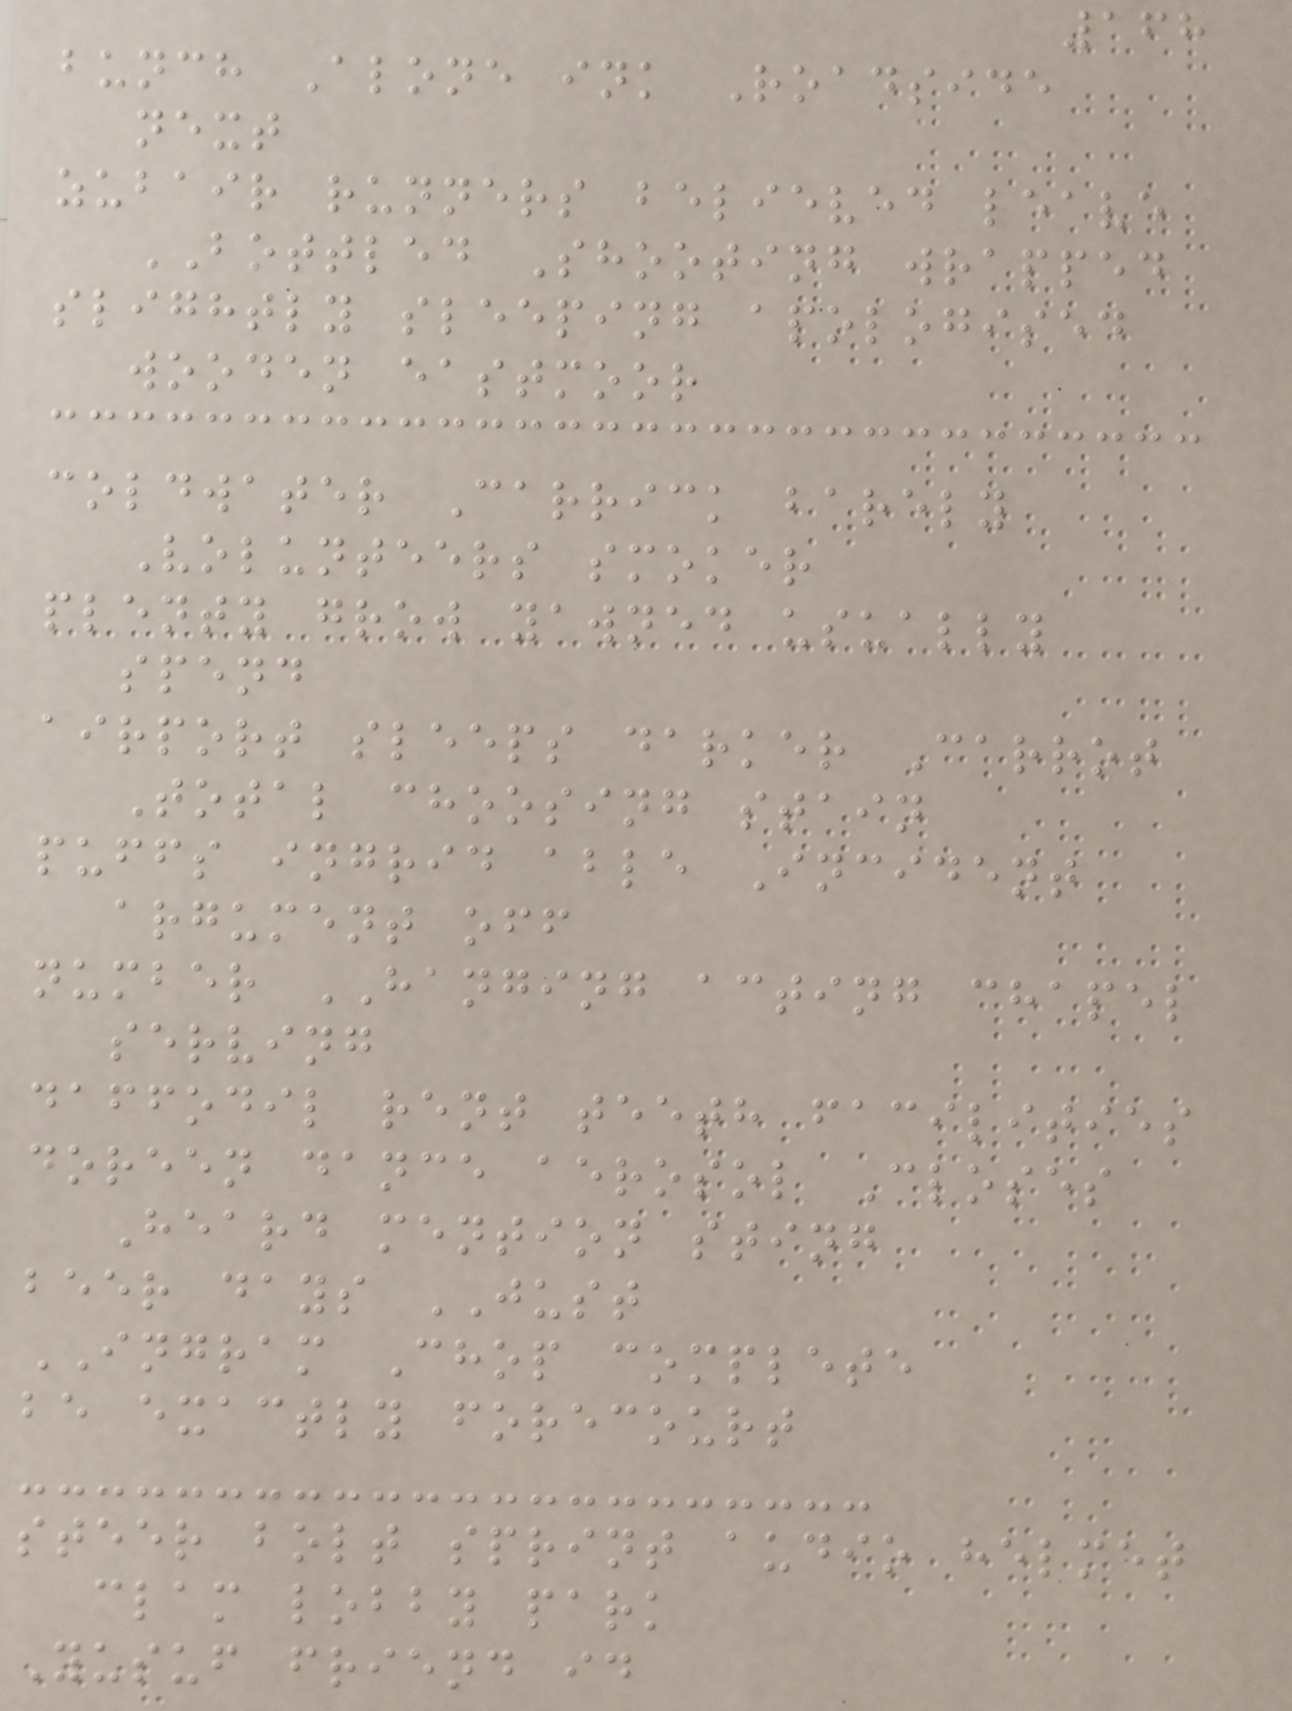168
bunch Alone ink Roadside
next
zubair runners believed leave
BOTTLED Shooting wrapped
slightly sleeping apologised
wooden eastmoor
coldwater Carrick barely
Volunteers smoker
plenty grow yawned usually
spend
airport sleeps darker Carrot
Total choosing stain
puffs ingrid able Incident
argument off
number HANGING acting chapel
serving
daffodil rent teeth facilities
doreen dance aerosol Closes
Heard mention sting
beer days JUST
INGRAM Chop complete
be exactly forecourt
steer bolt sprint audio helmet
clam lobby park
Yusuf friend id
